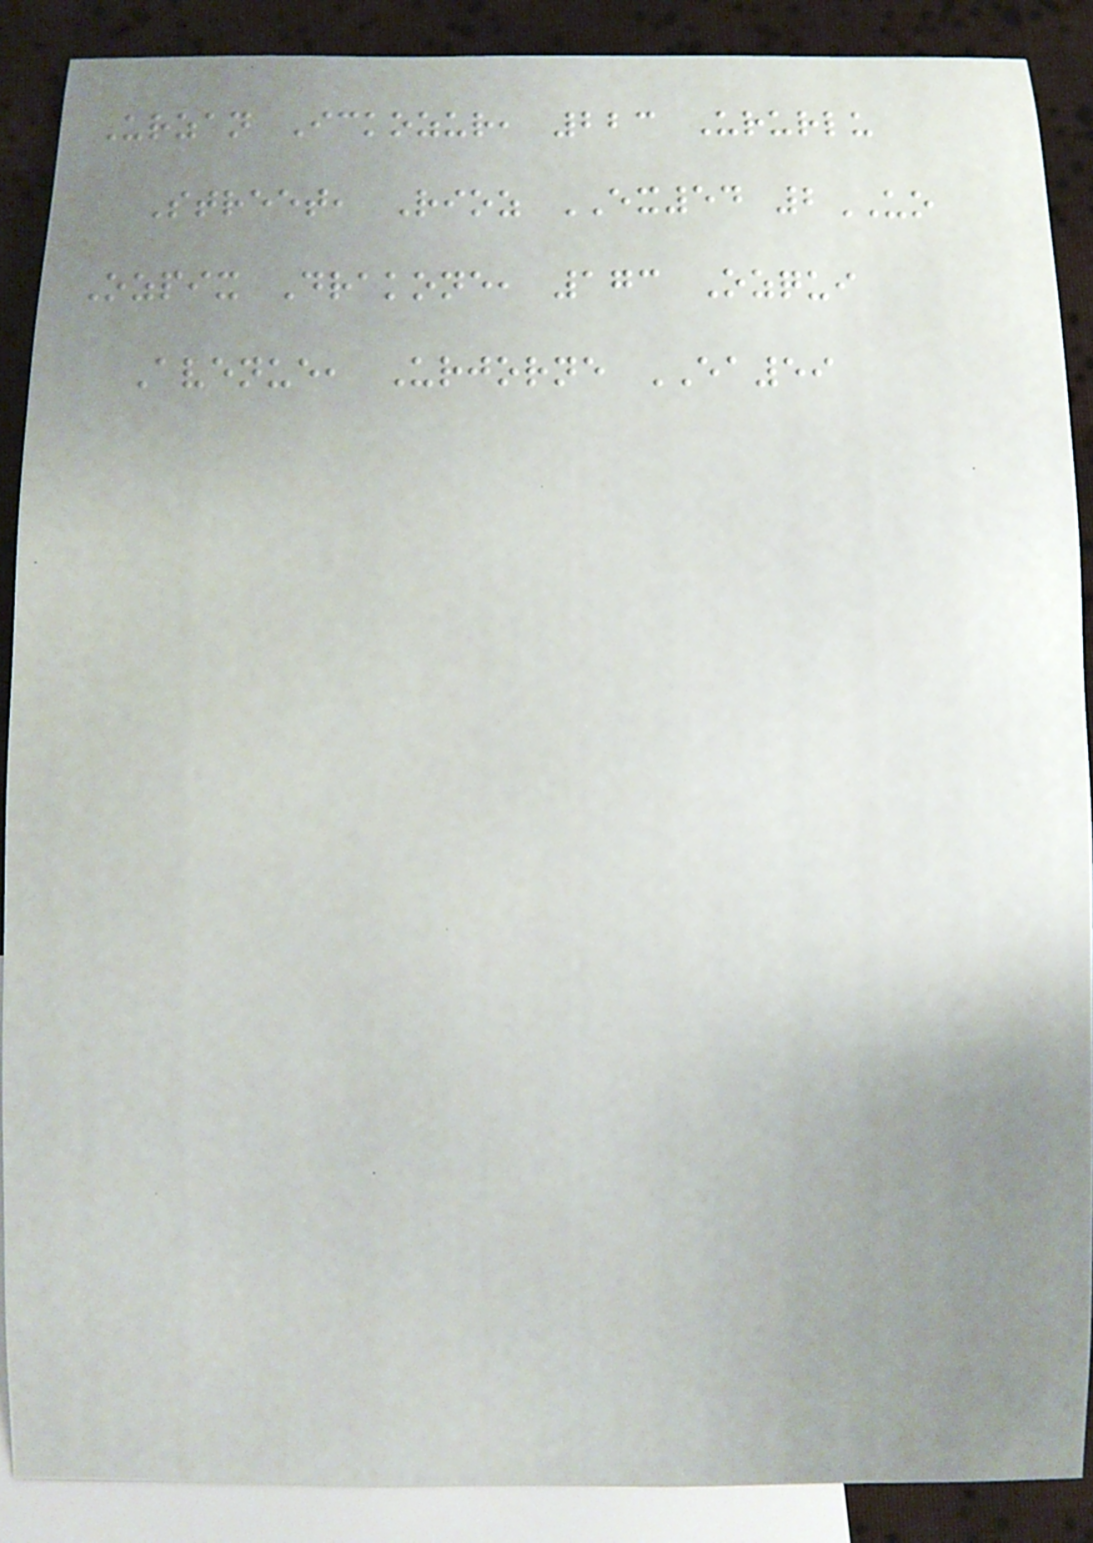Urzan Ickozur, 223 Ururlu
Street, Rioz EX54 2UO
Ozpix Drakone, 173 Ozqui
Avenue, Urjorne EA59
